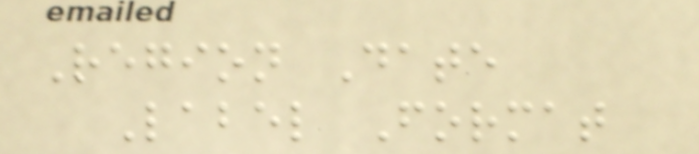Region Date
Label Format
